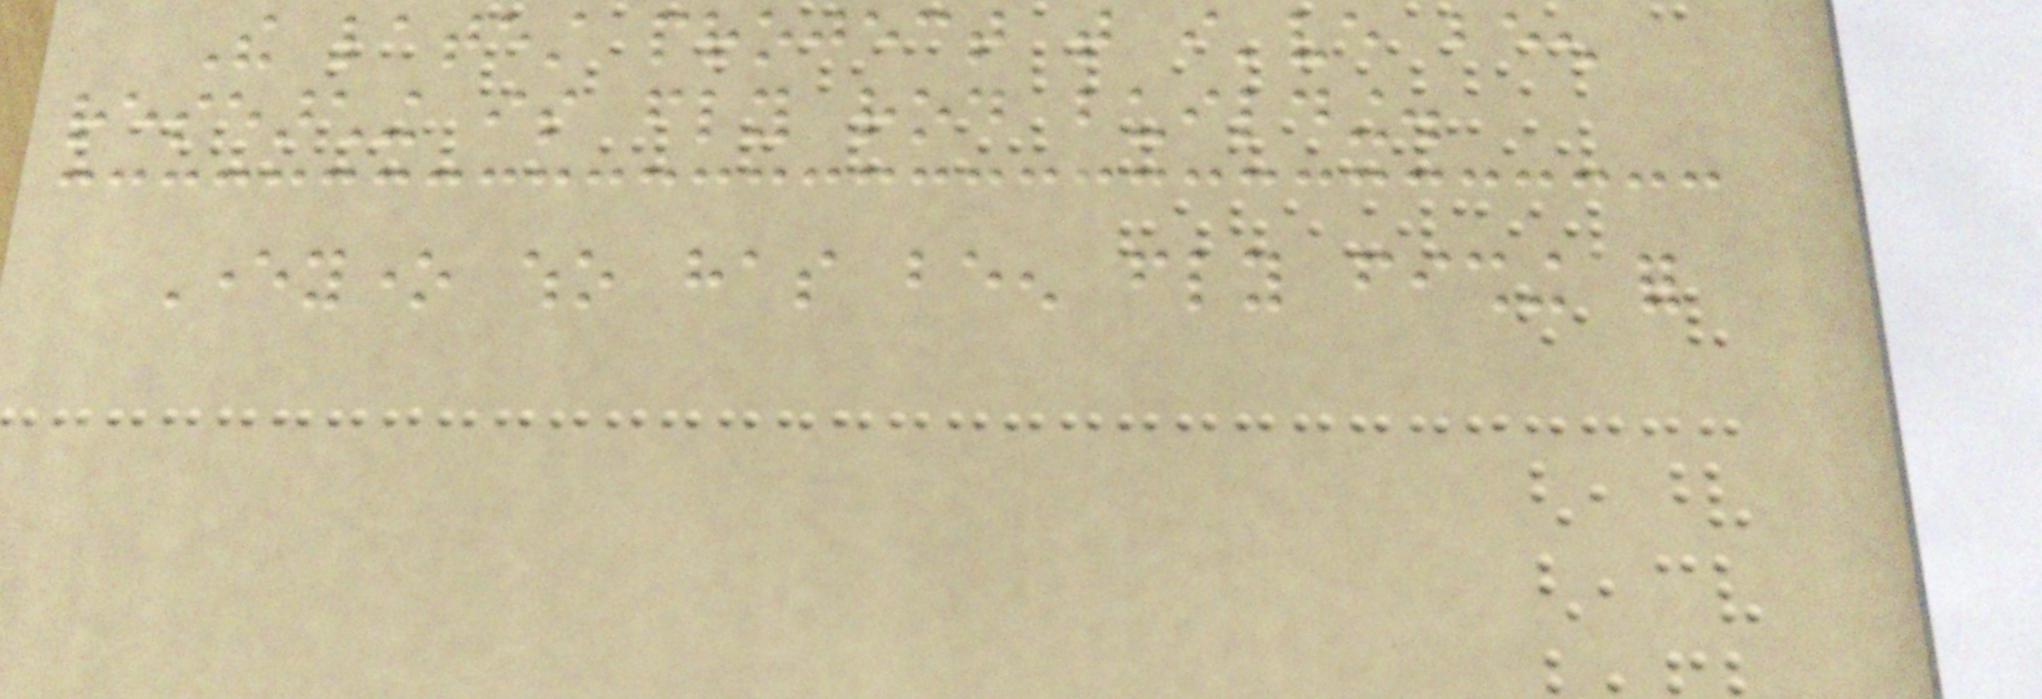The latest project that i've been
researching is fly rod building.
Everyone who has been fly fishing for
